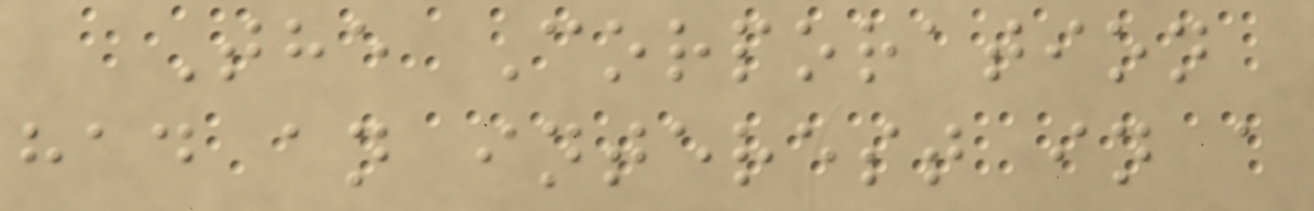The Corporation
had an interest in a
